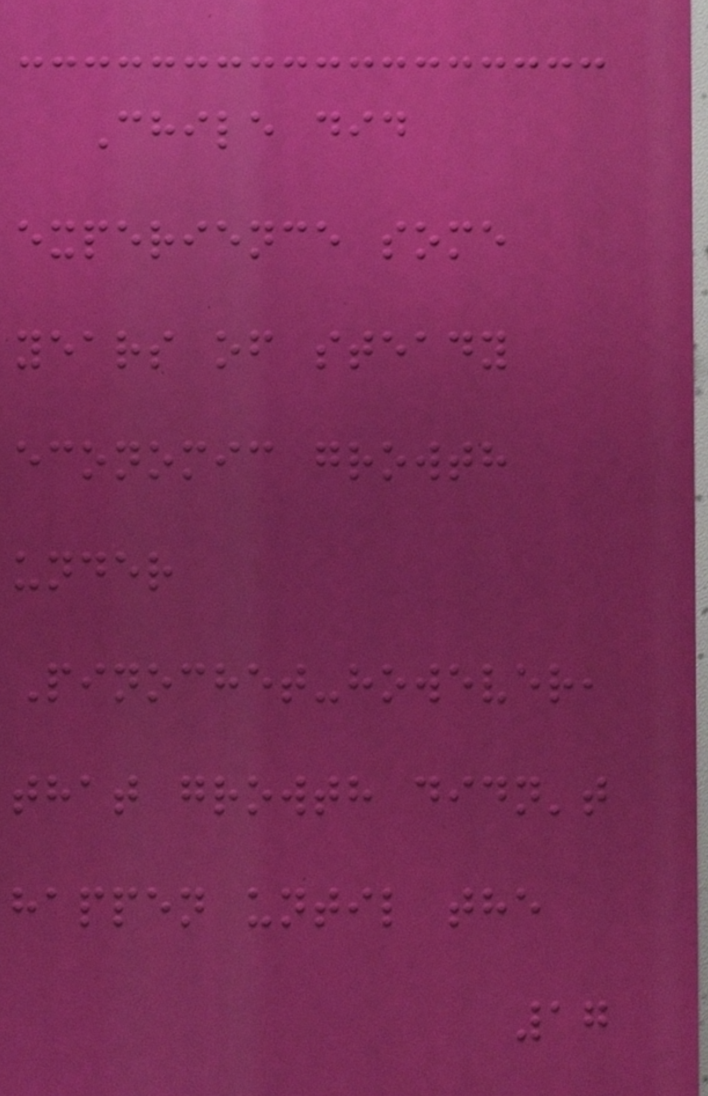Chile did
experience some
years of steady
economic growth
under
Pinochet-however,
that growth didn't
happen until the
17
